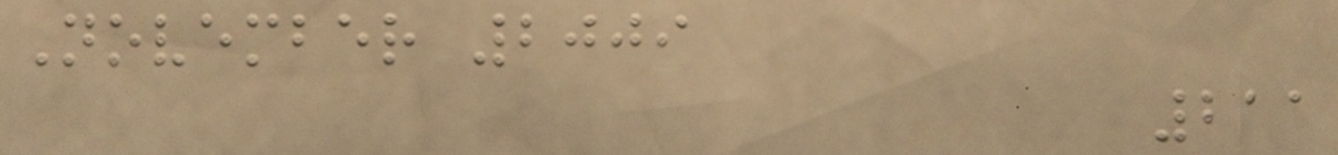November 2009
211
